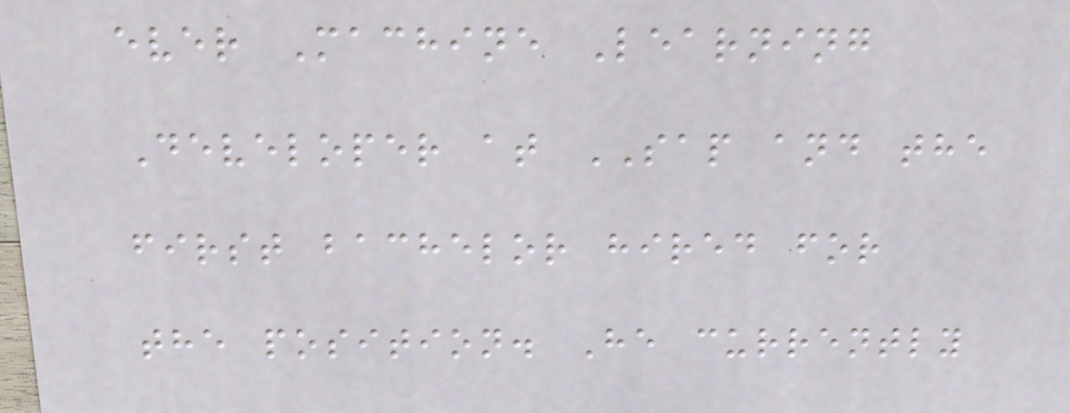ever Machine Learning
Developer at SAP and the
first bachelor hired for
the position. He currently
